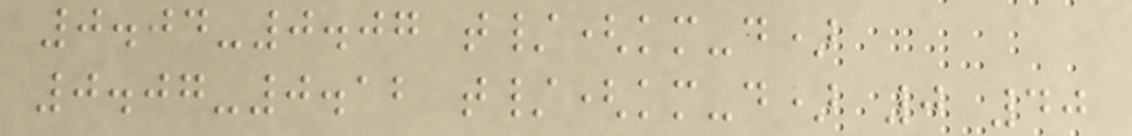0.04-0.07 t/(km-d)
0.07-0.12 t/(km-d) 0 40
